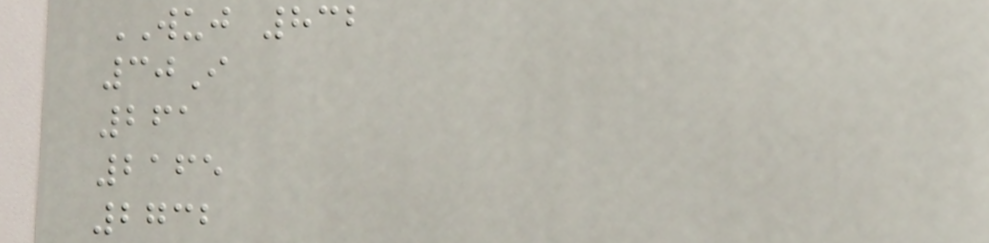WUJ 832
30I
261
2165
2732
